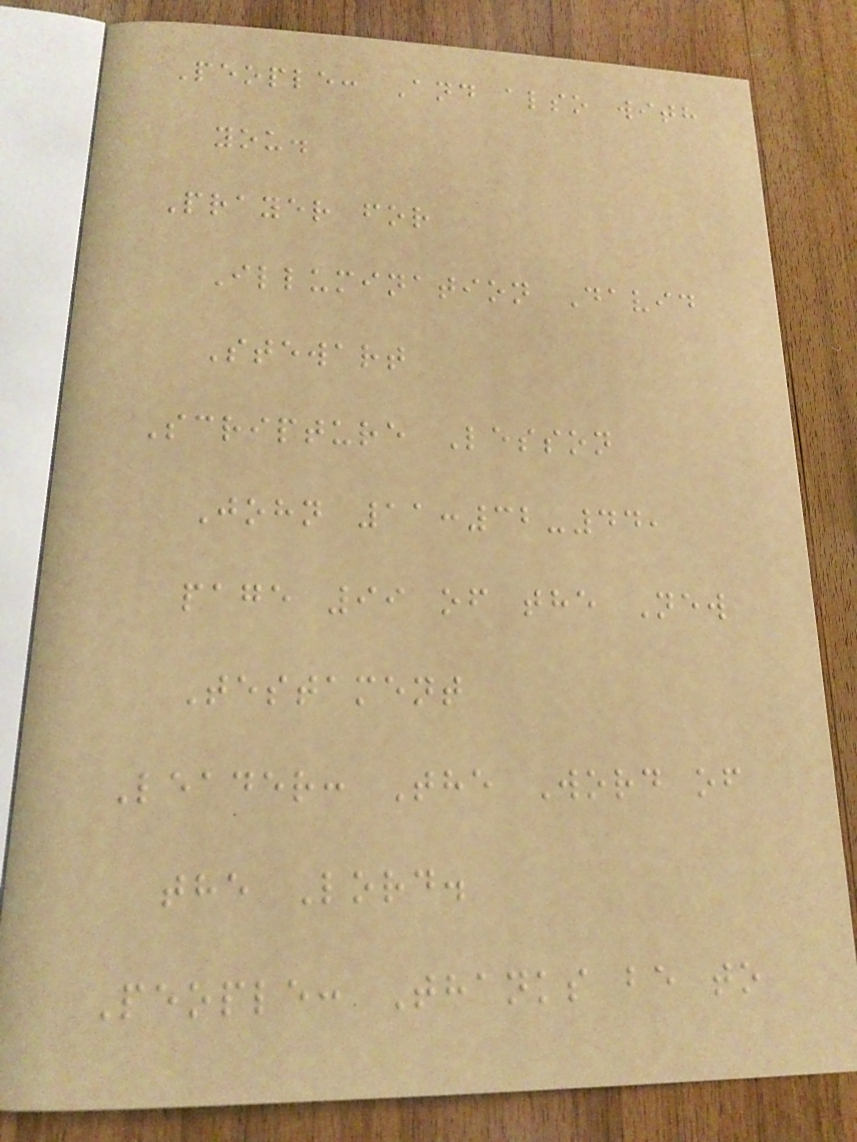People: And also with
you.
Prayer for
Illumination David
Stewart
Scripture Lesson
John 11:32-44,
page 99 of the New
Testament
Leader: The Word of
the Lord.
People: Thanks be to
